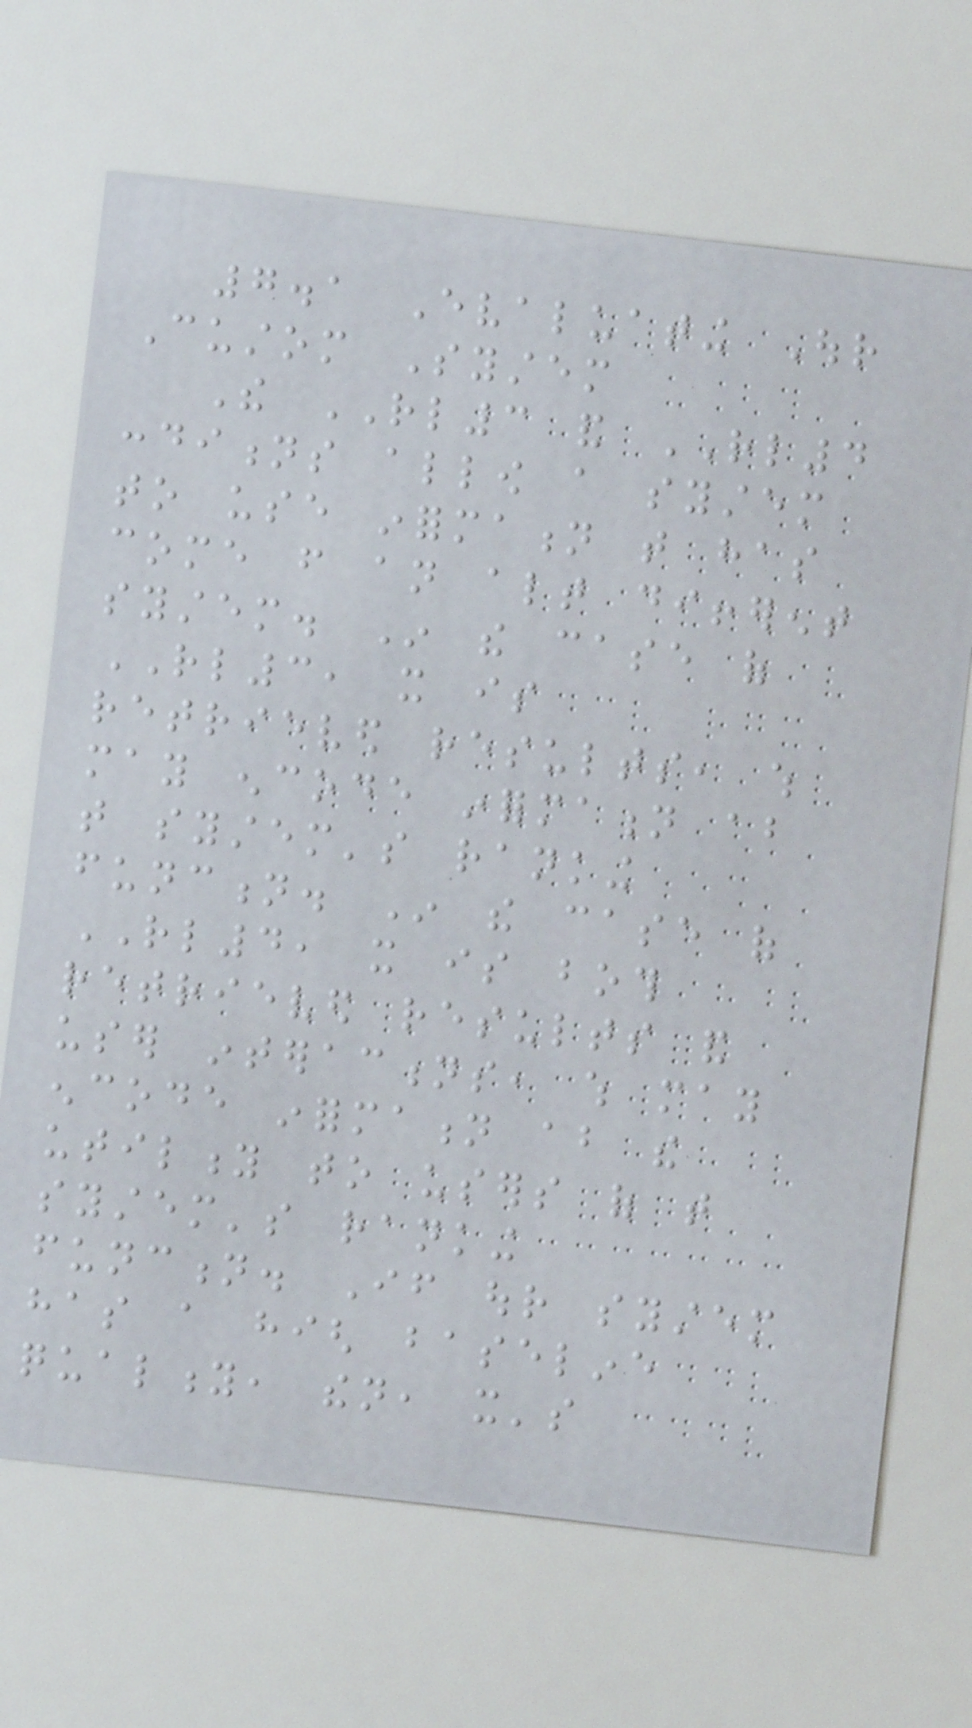7.1 Evaluating Our
Custom System
The RL3 and RL4
conditions allow a system
to use information that has
come from an altogether different
system. In the case of
RL3, it is
retrieved results, which
may encode information about
that system's ranking
function. In the case of
RL4, it is both
retrieved results and
user interactions, which may
encode information about the
utility to users of that
system's ranking
function. If our system
has a high baseline
quality, then, it's
